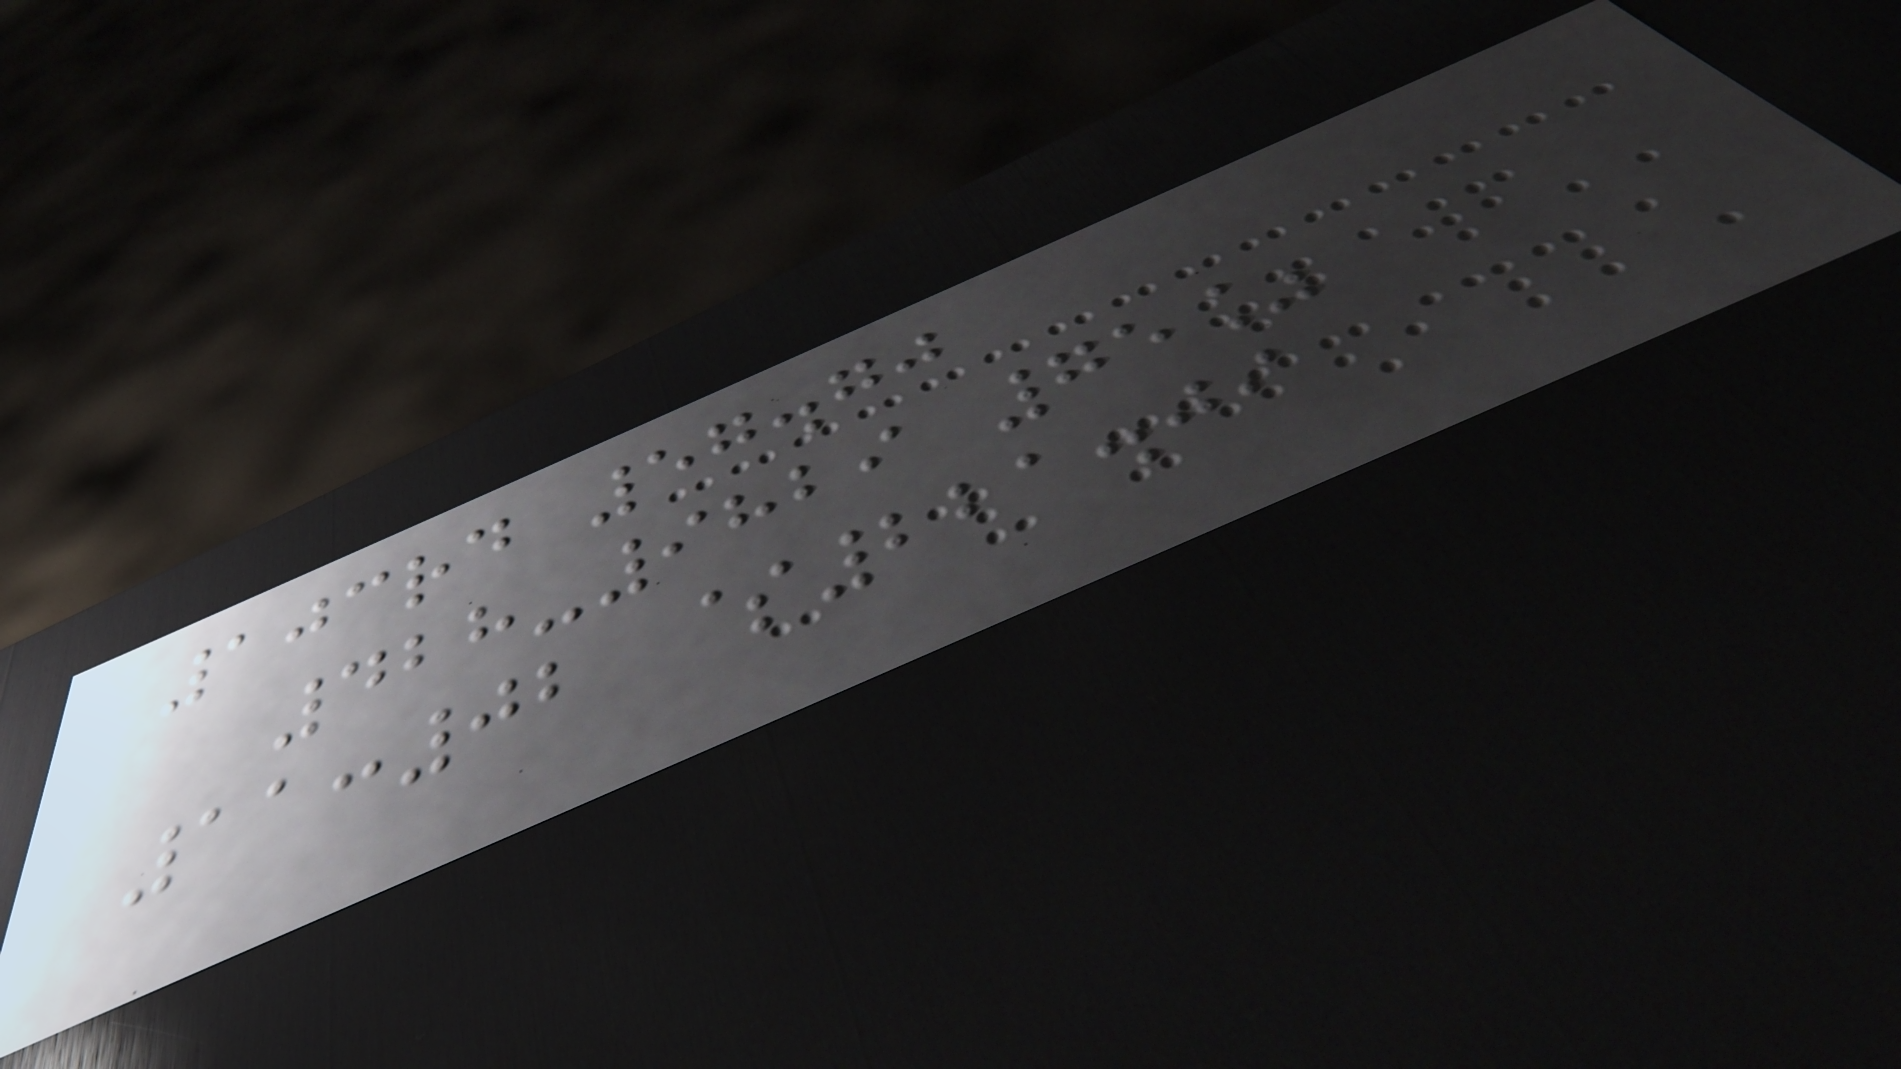103rd 57.70
428-9829 75%
11:02 $221.09
